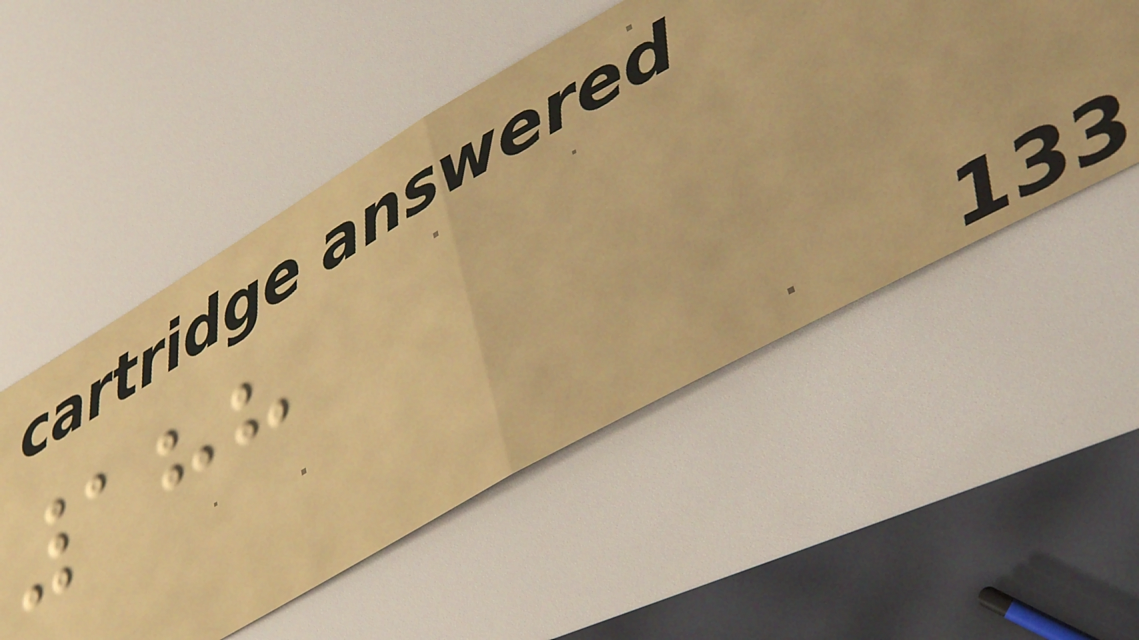188
